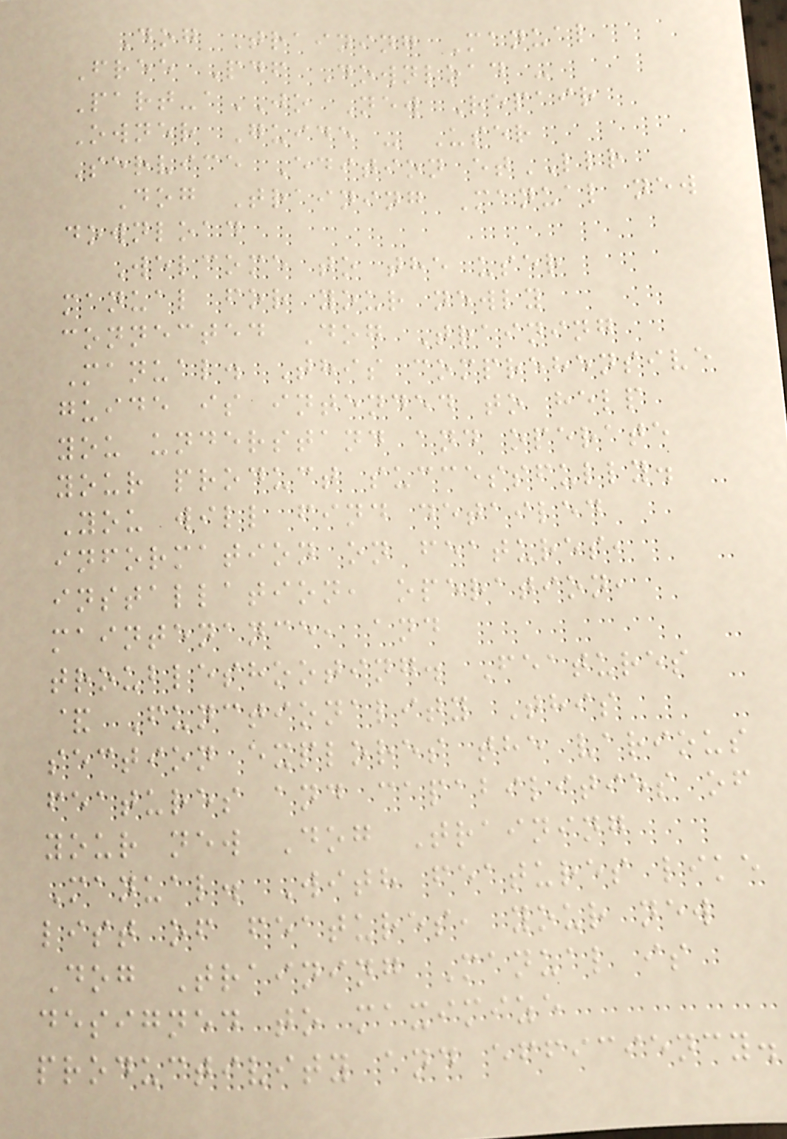Dog Training Manual
Free Pdf Download -
Part-aJO New Repair
Owner Guide - User
Service Edition etLLR
Dog Training Manual new
download
Welcome to the user
manual for your newly
connected Dog Training
Manual. This comprehensive
guide is intended to help
you understand and operate
your product successfully.
You will find detailed
information on features,
installation, operation,
maintenance, and
troubleshooting. Features
& Functionality This
section explores the various
features and capabilities of
your new Dog Training
Manual. With features like
list of features, your new
Dog Training Manual is
designed to maximize
productivity and efficiency.
